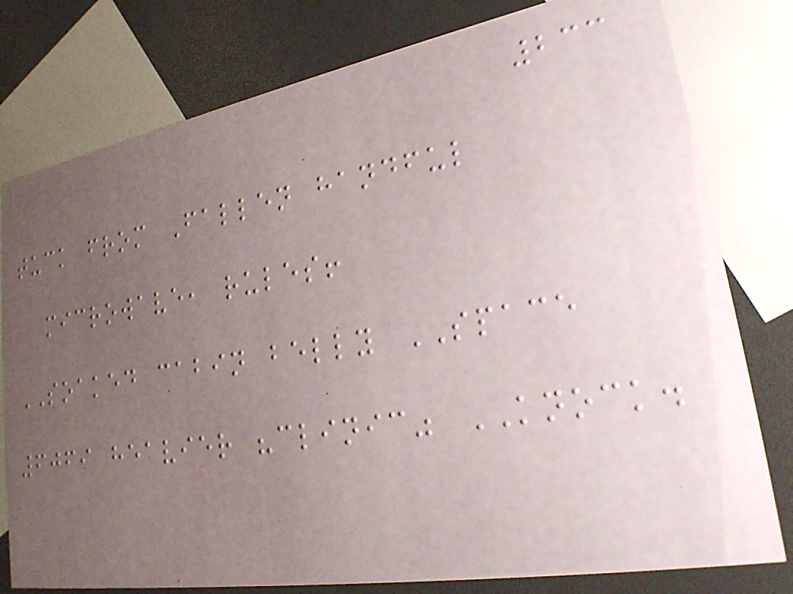233
tuck from Fallen handful
microwave, rules!
SOAKED cabin belly SPACE
6069 heavier "clinic" KNOCK.
